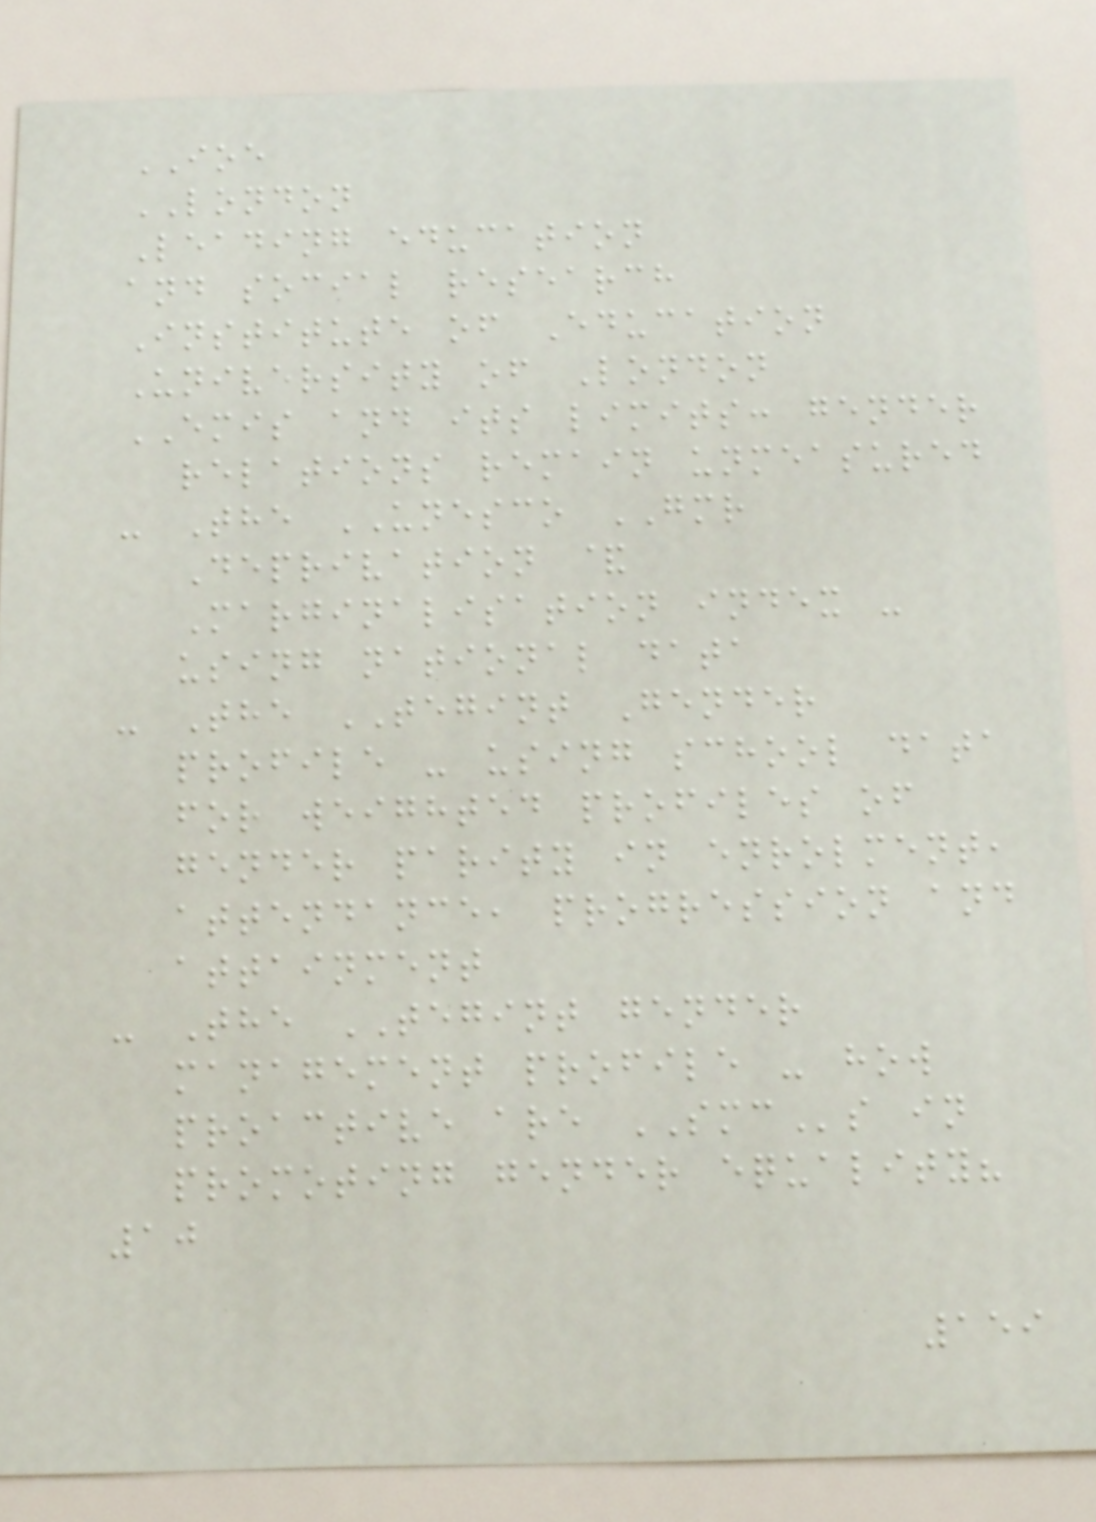IOE
LONDON
Leading education
and social research
Institute of Education
University of London
EMIS and its limits: gender
relations remain unmeasured
- The UNESCO GMR
Deprivation &
Marginalisation index -
using national data
- The TEGINT Gender
profile - using school data
for weighted profiles of
gender parity in enrolment,
attendance, progression and
attainment
- The TEGINT gender
management profile - how
proactive are SMCs in
promoting gender equality?
10
159
